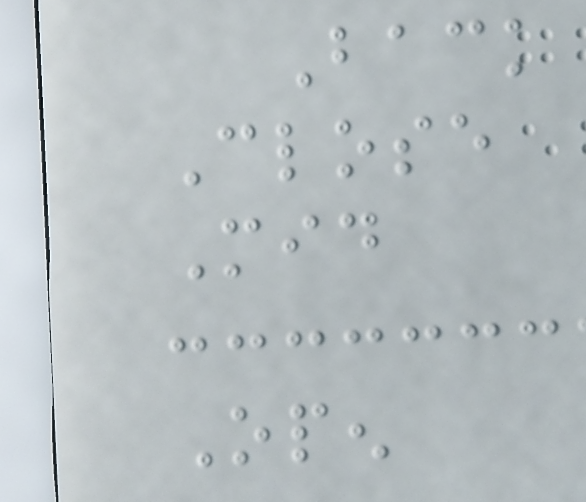Back
Close
Mid
Open
